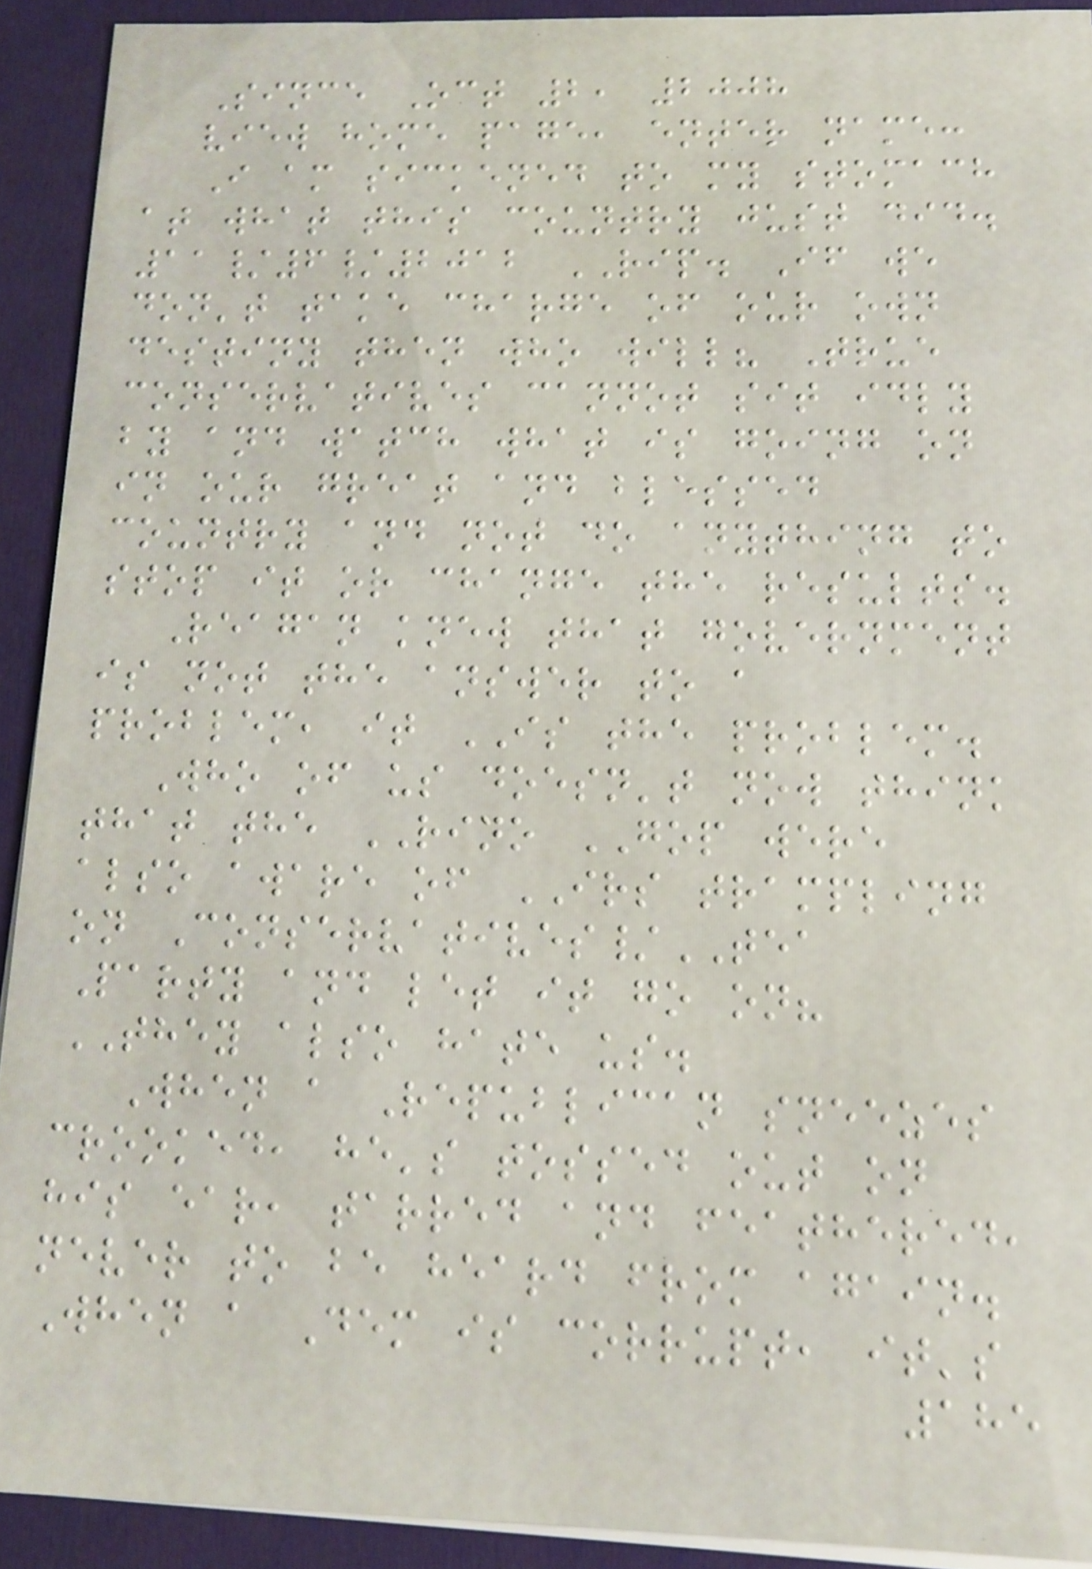Since Oct 2, 2008
view home page, enter name:
I am sickened to my stomach
at what this country just did.
11/6/2012 RIP. If we
don't take charge of our own
destiny then who will? True
conservatives cannot sit idly
by and watch what is going on
in our great and blessed
country and not do anything to
stop it or change the results.
Reagan knew that government
is not the answer to a
problem, it IS the problem.
Who of us doesn't now think
that the RINO GOP were
also aware of IRS trampling
on Conservatives/TEA
Party and let it go on?
THEY also hate us.
When a Republican sneezes
crooked, he's tossed out on
his ear, tarred and feathered,
never to be heard from again.
When a Dem is corrupt, it's
185
